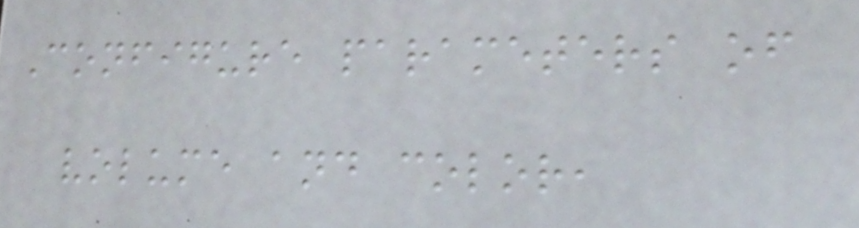Configure parameters of
volume and color,
